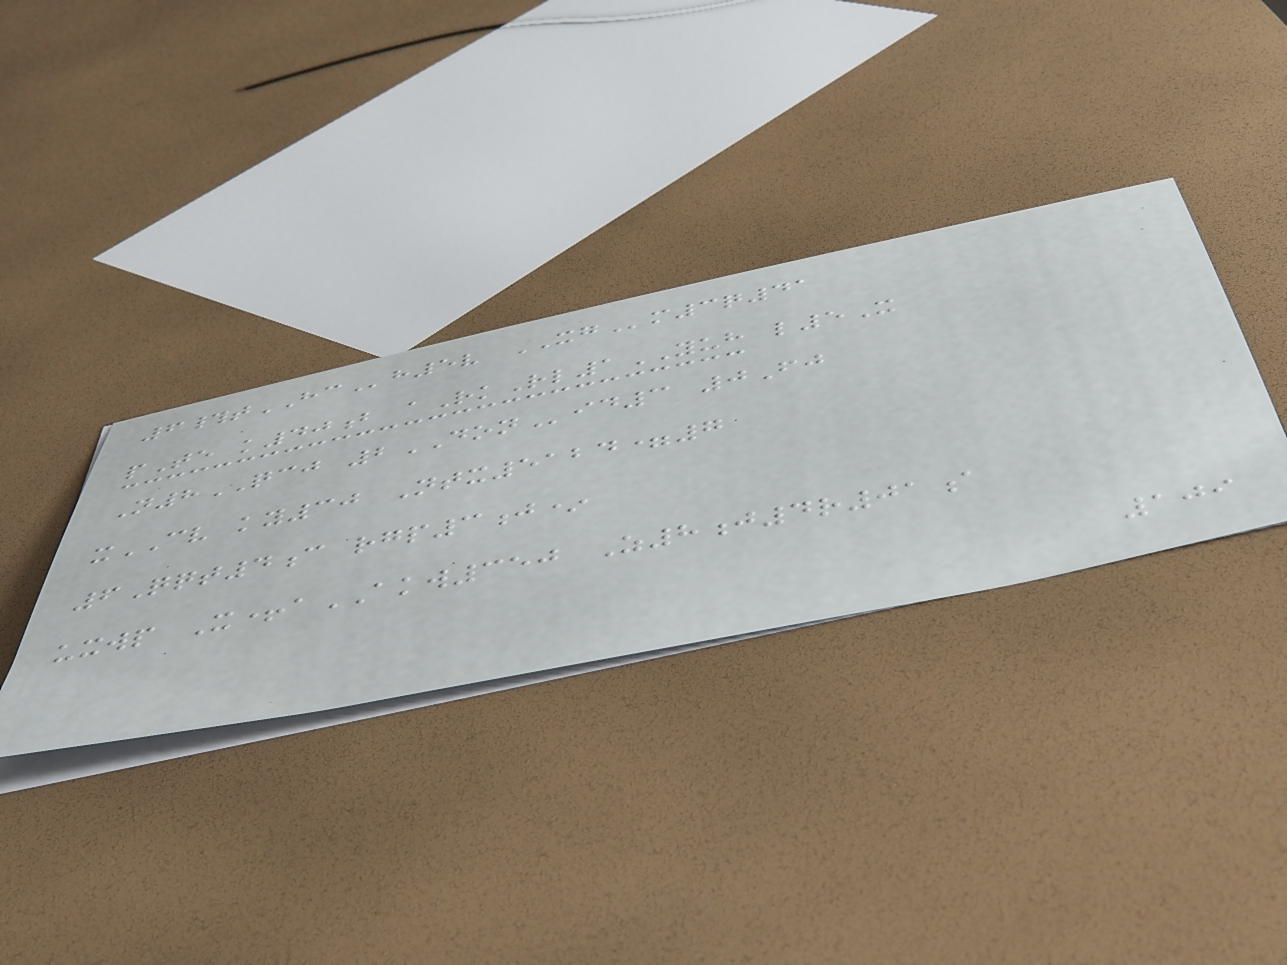6#tHCh5v XGm3q41
pTe k40b aRkRl1YUH l5X
N8QCJ 2DONid3 0Fj
xCV ky30 Ntx5124=7
6Qqt4c rgp3j*
uxwp X+aAKW350 Z8j4r01a
109
